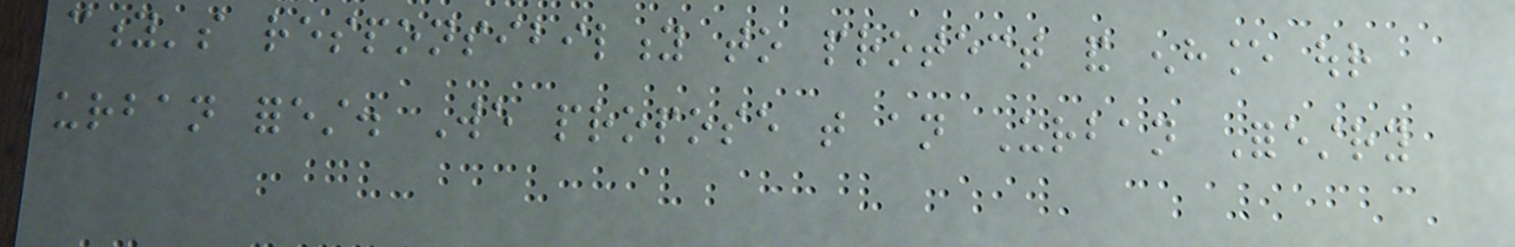city's responsibility to protect and enhance our
urban forest. We propose that an Urban Forestry
